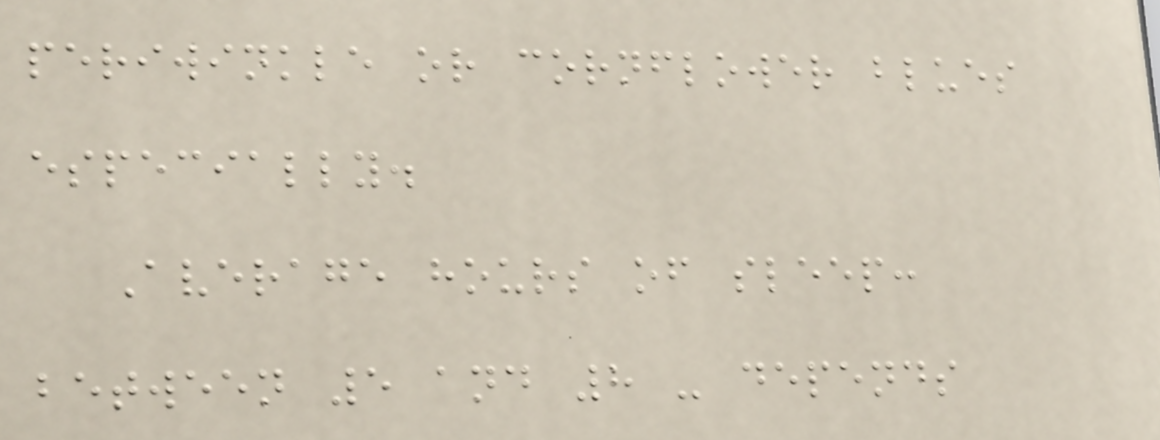periwinkle or cornflower blues
especially.
Average hours of sleep:
between 5 and 8 - depends
